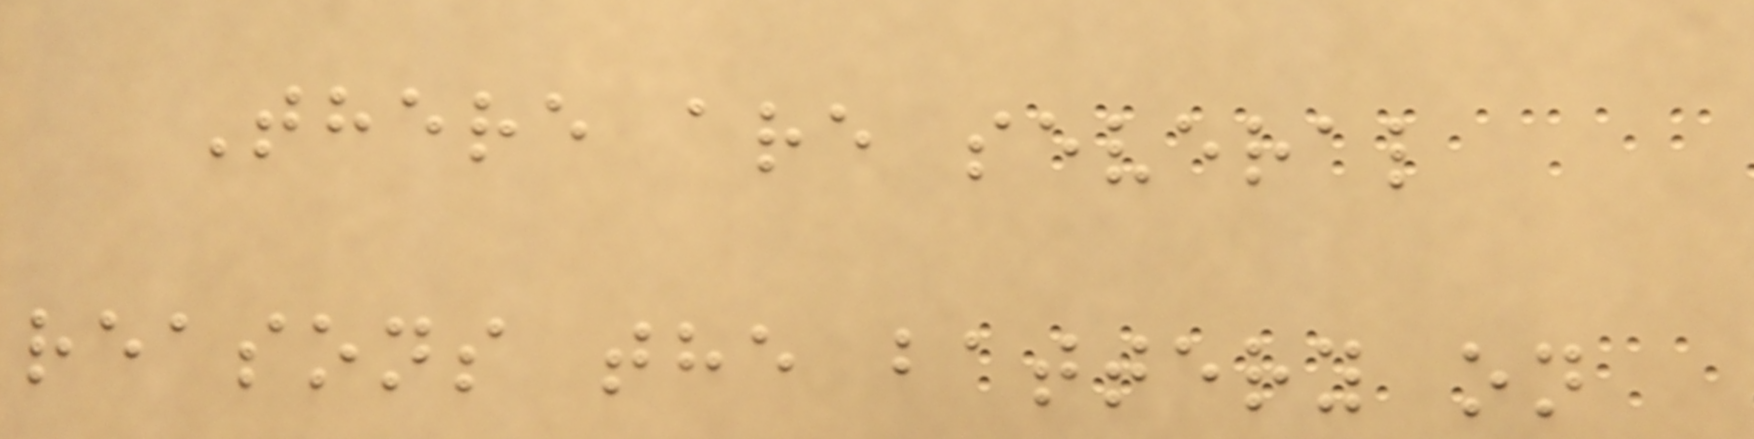There are several
reasons the battery on
